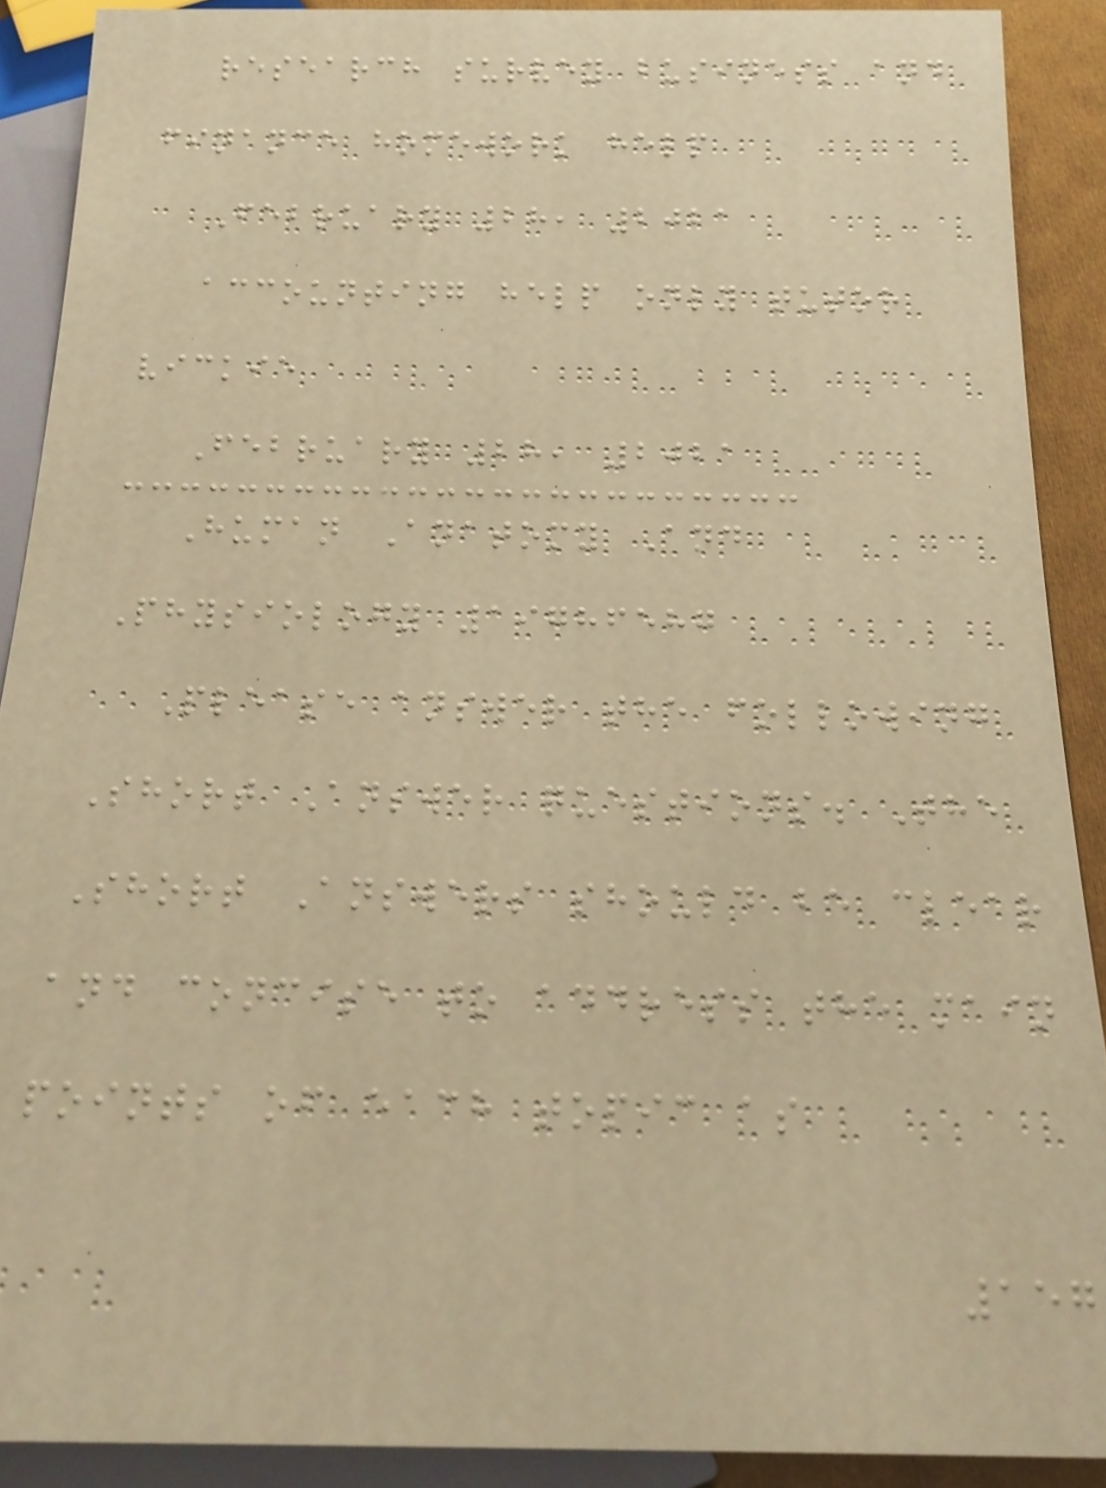research survey business and
finance homework help
February 28, 2021
accounting help only tutor
vickie
February 28, 2021
Human Anatomy And
Physiology 19786587
Please answer the following
Short Answer questions. The
Short Answers should be clear
and concise to address the main
points of each topic as
157
